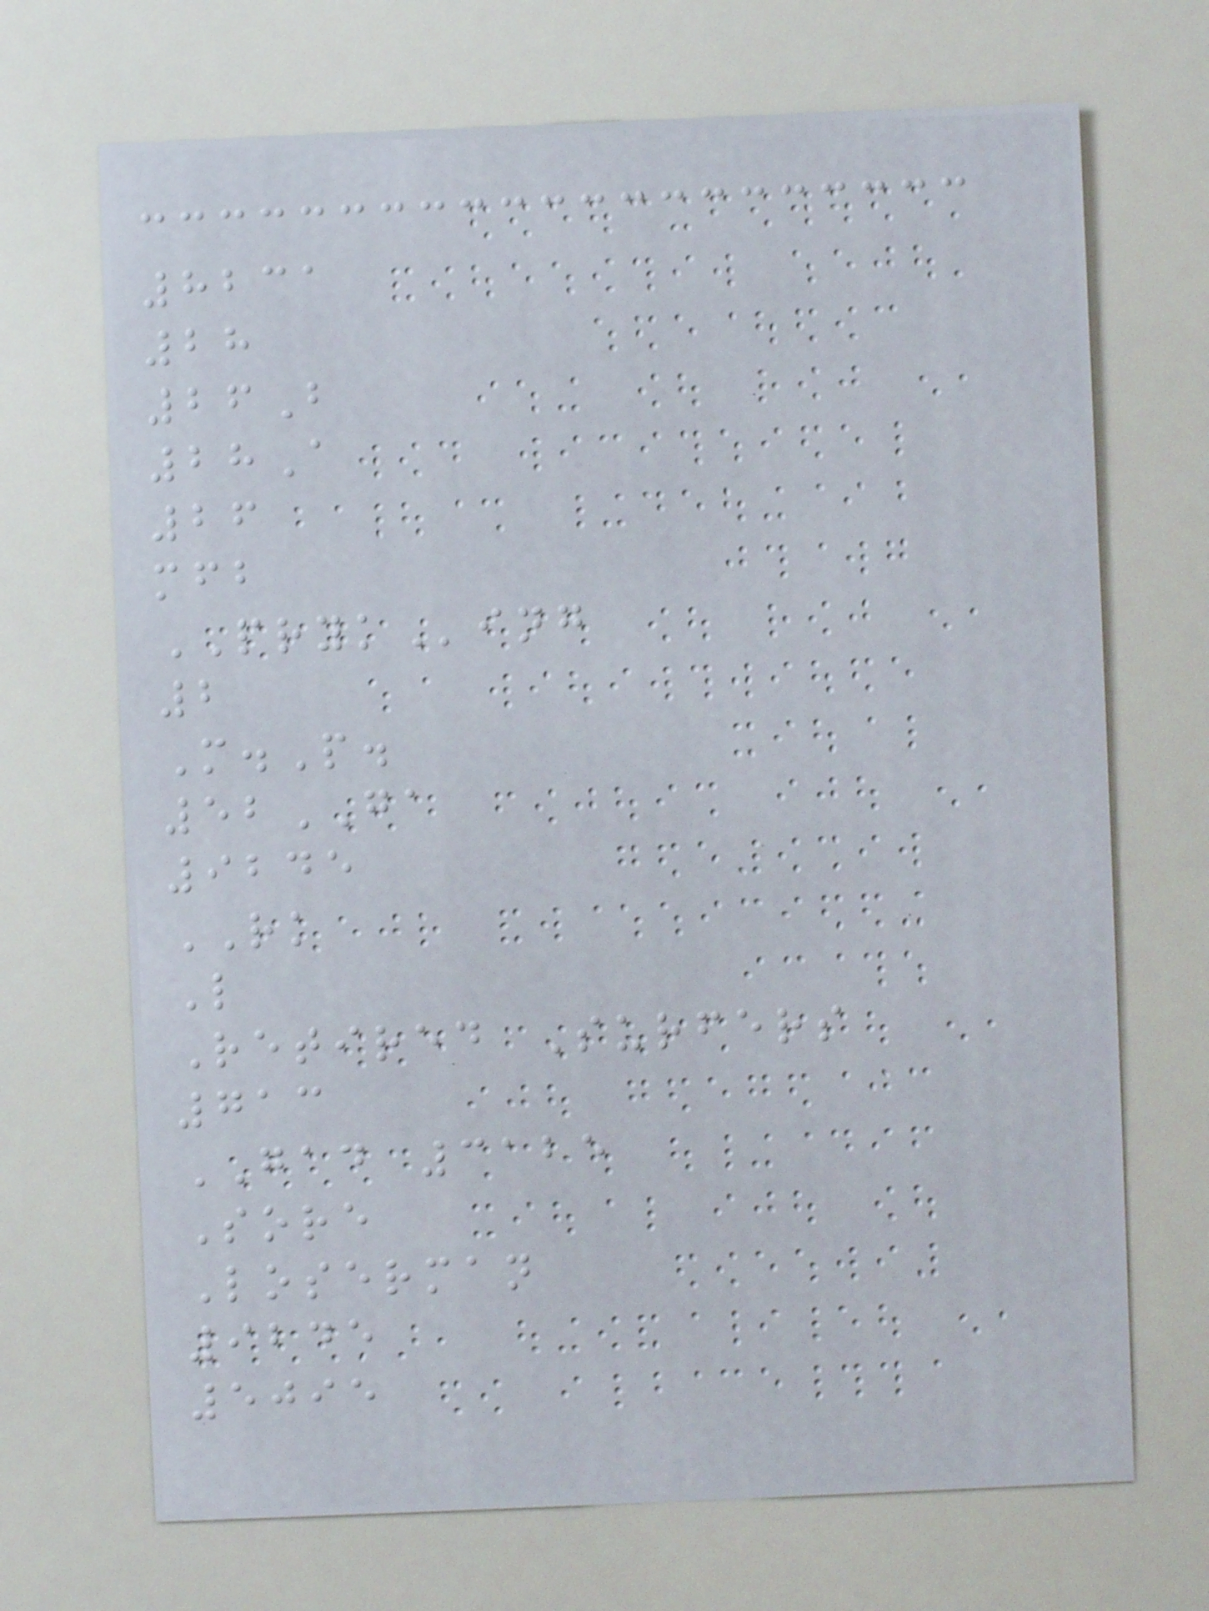8231
28
26B
28A
26
mfb
PRYKing
2
M.P.
52GA
9245
RK
L
Retired Surfers
713
GAD 3125
Sore
Loserman
9245
5095
